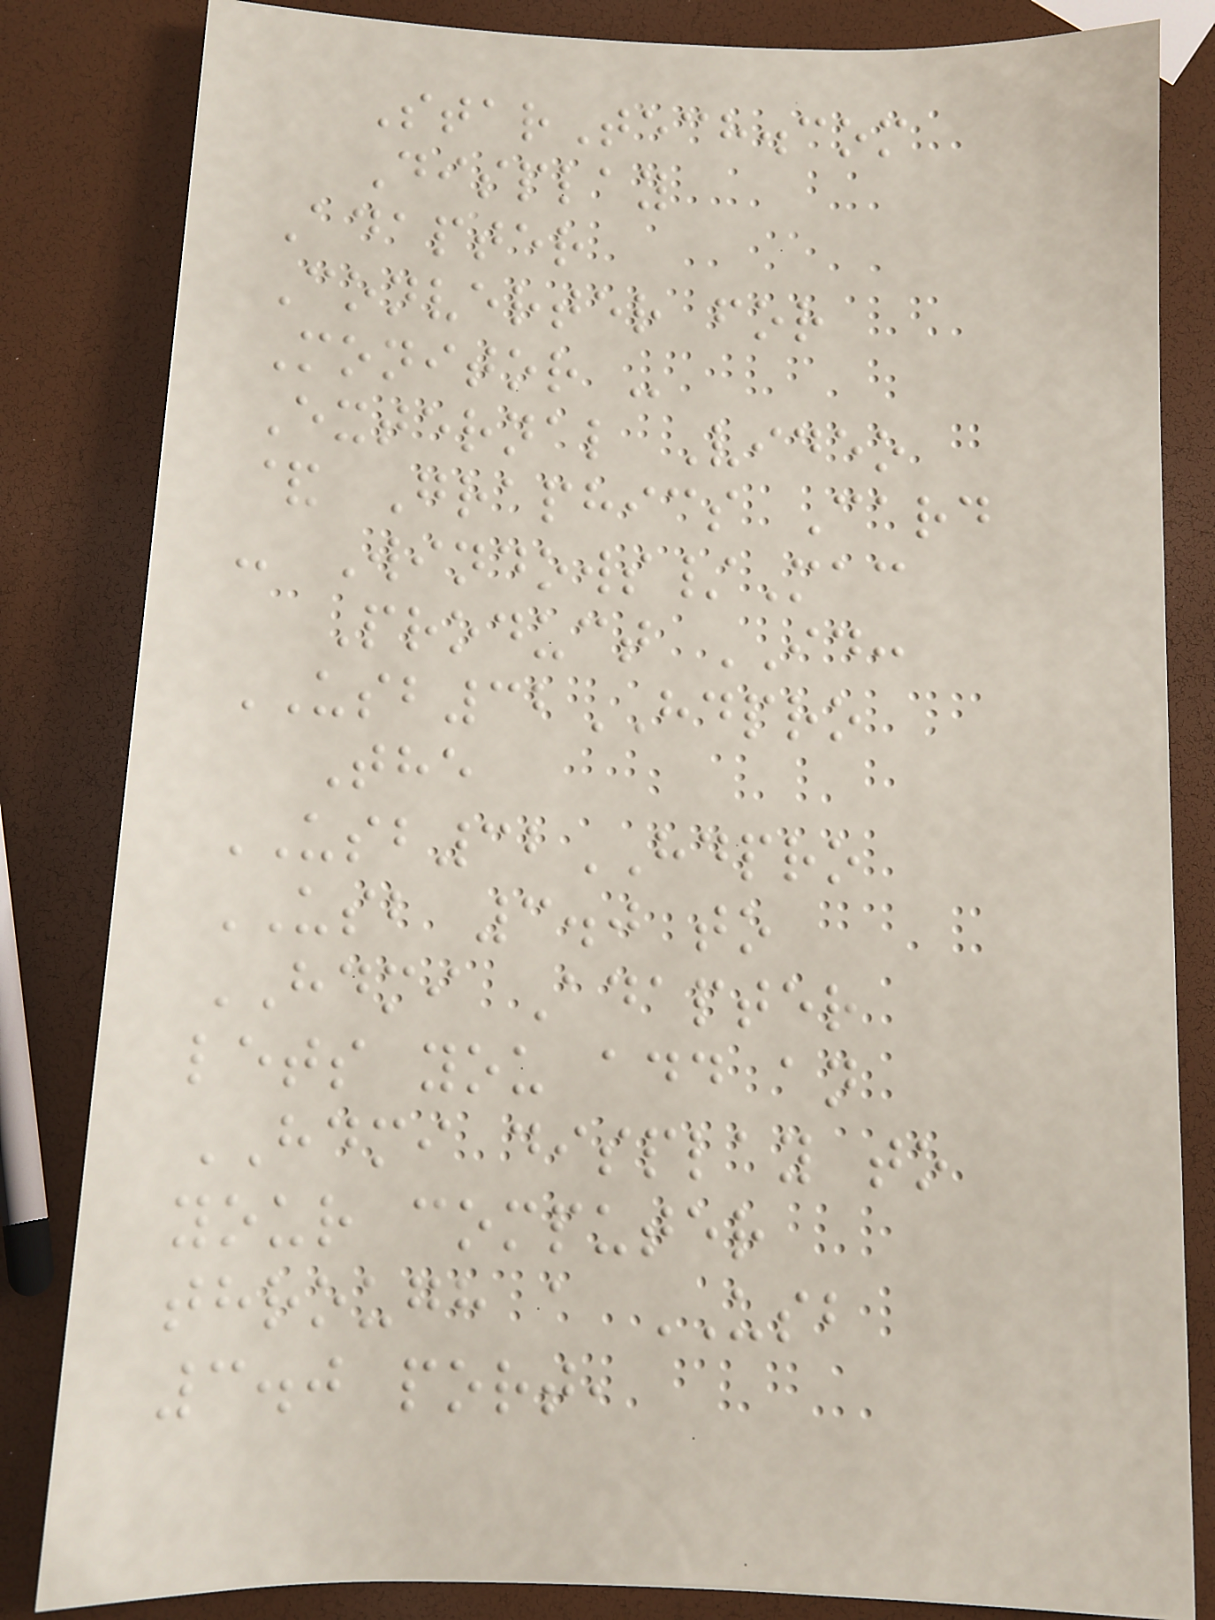StarTech.com
Display
Adapter
Converter for
Monitor -
External Video
& Graphics Card
- Windows/Mac
Product ID:
USB32HDPRO
The
USB32HDPRO
USB 3.0 to
HDMI Adapter
lets you add an
HDMI display to
your computer
through a USB
3.0 port,
